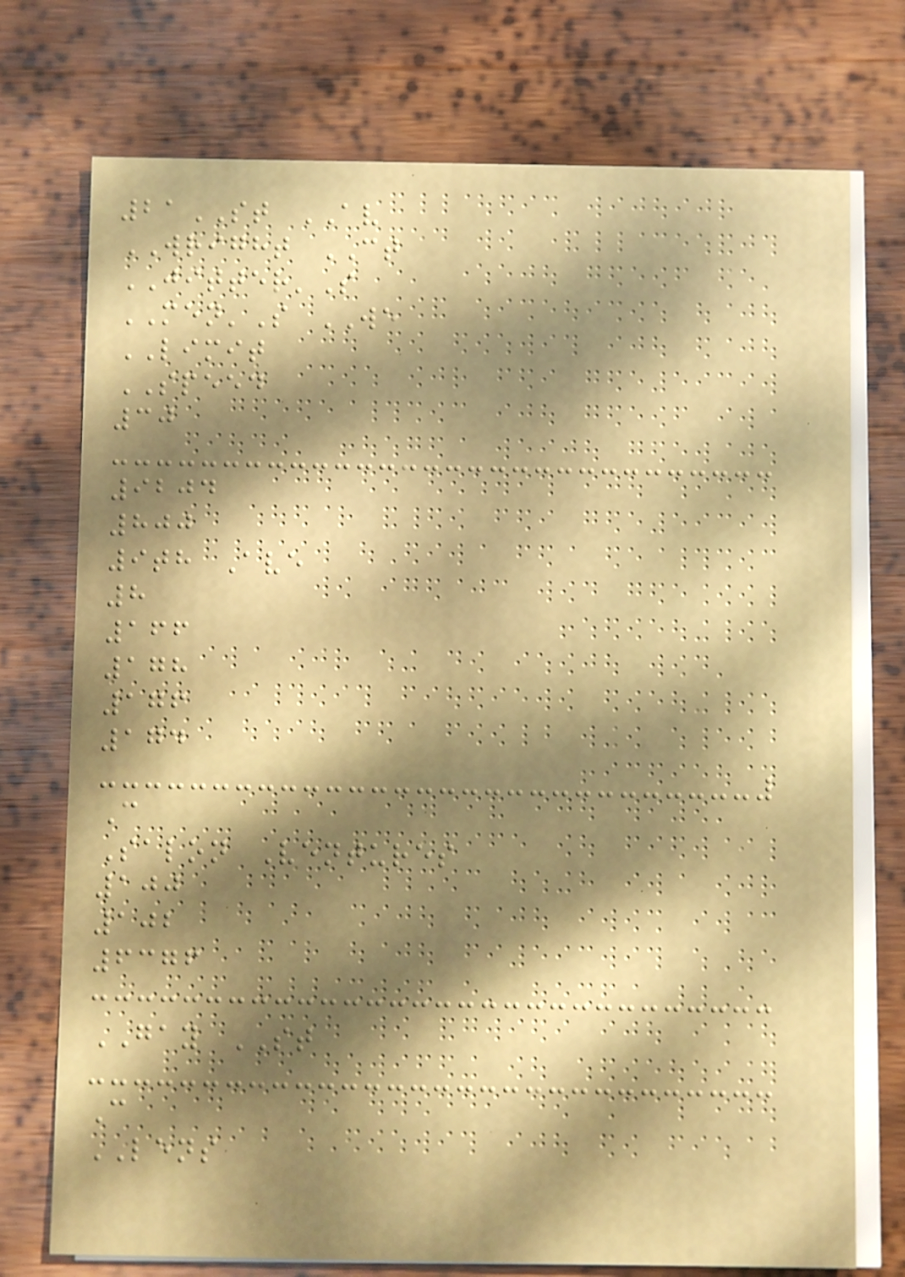21ST AV
WRIGHT CT
JITTER'S
MEN'S WE
LIMIT
SPEED
30
9204
800
9th Ave
8
166
178
176
174
C
Salon Ventures
100
102
6376
GAY ST
C
LENS
